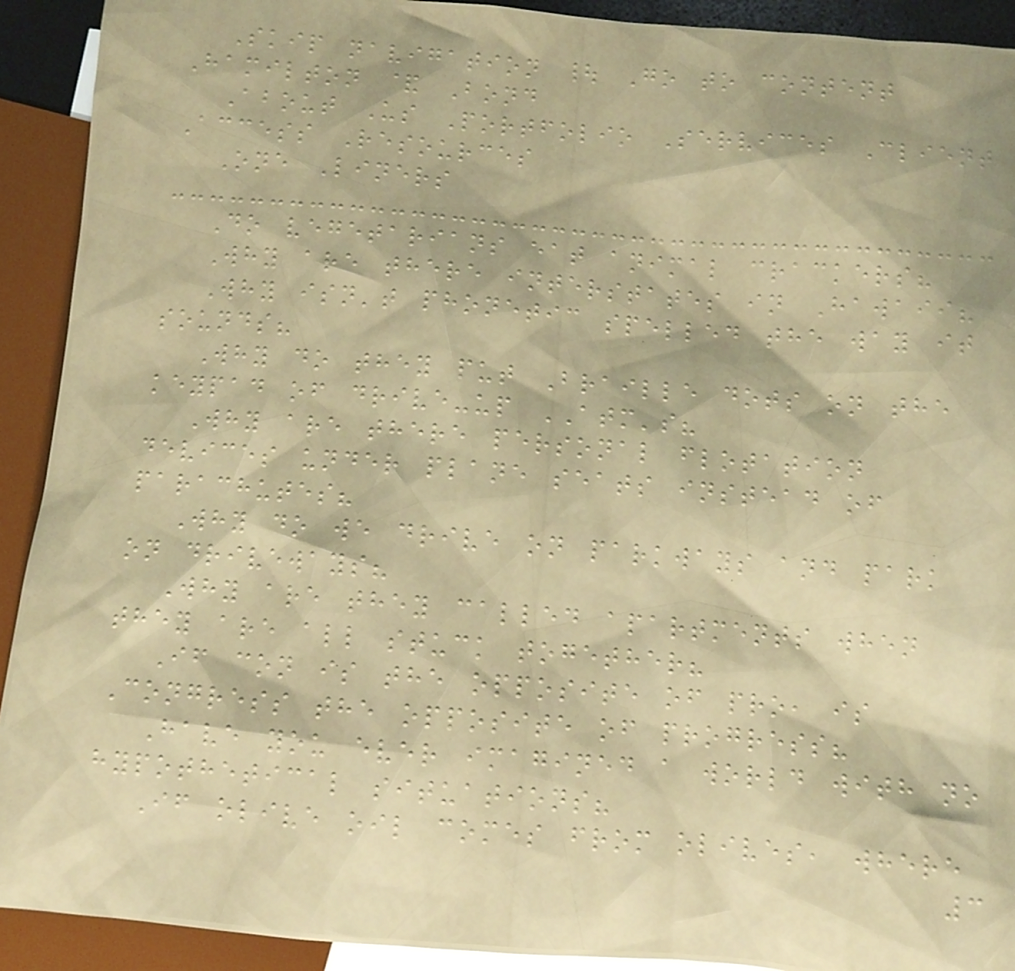Skip navigation | Go to content
Hamilton & Bond
About Us Portfolio Services Client
Access Resources
One Liners
Do vegetarians eat animal crackers?
Why are there interstates in Hawaii?
Why isn't phonetic spelled the way it
sounds?
Why do they put Braille dots on the
keypad of drive-up ATM's?
Why are there personal flotation
devices under plane seats instead of
parachutes?
Why do we drive on parkways and park
on driveways?
Why are they called apartments when
they are all stuck together?
If con is the opposite of pro, is
Congress the opposite of progress?
Have you ever imagined a world with no
hypothetical situations?
If olive oil comes from olives, where
3
